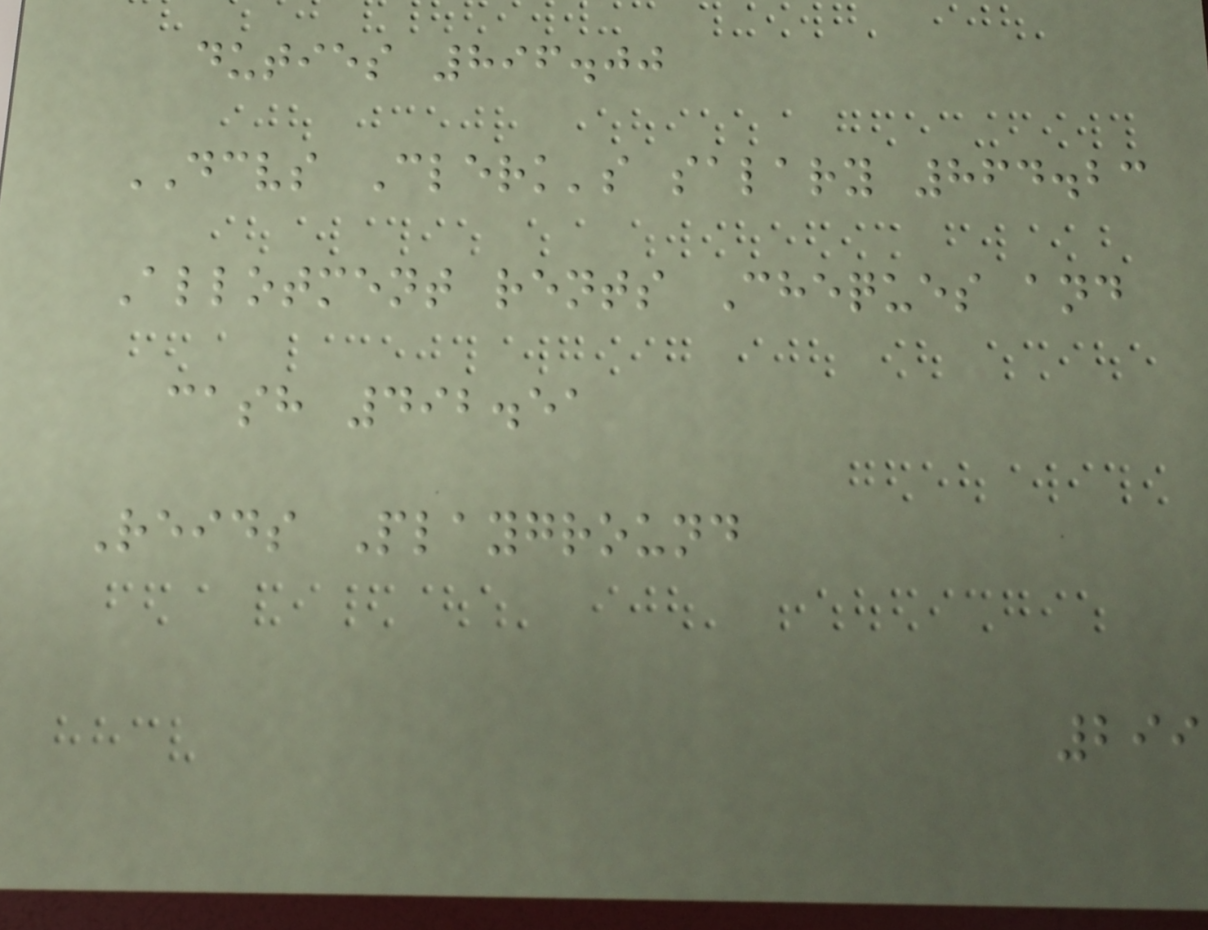duties 896.00
DCVS Clerk's salary 864.23
Allotment rents Cheques and
cash 492.51
Reids Playground
299
